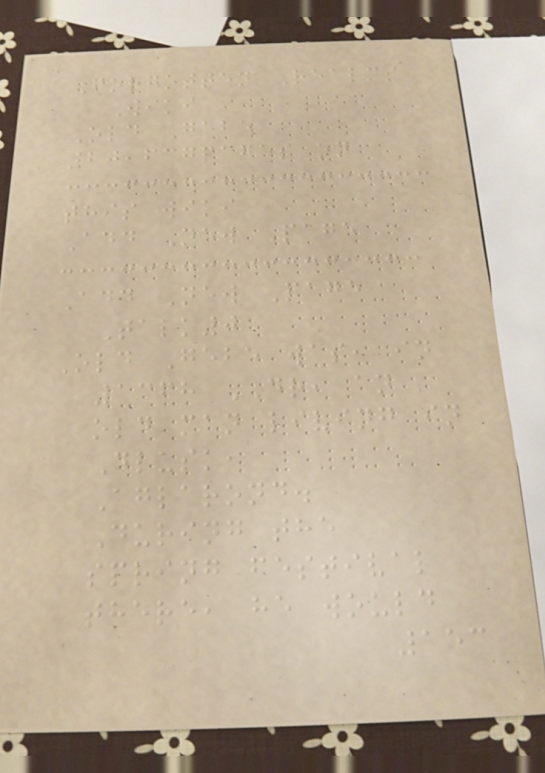Forgotten Realms
Wiki
Old Gebe
20,637pages on
this wiki
Add New Page
Add New Page
Talk0
Old Gebe was, in
1368 DR, an
old man living in
Dlusk,
Aglarond.
During the
spring festival
there, he would
153
